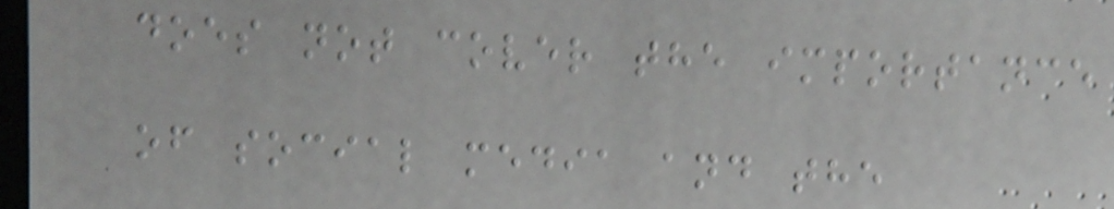does not cover the importance
of social media and the
